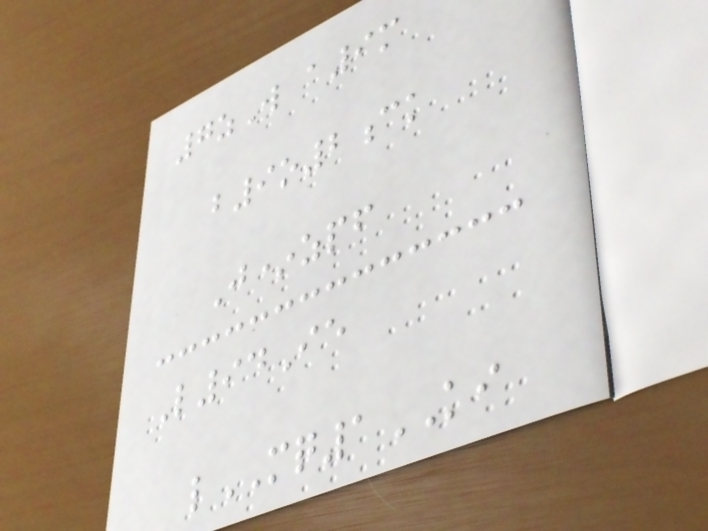7zW a9m
b9o2ck
J*zpf
L94Ie
lMQ1KI
